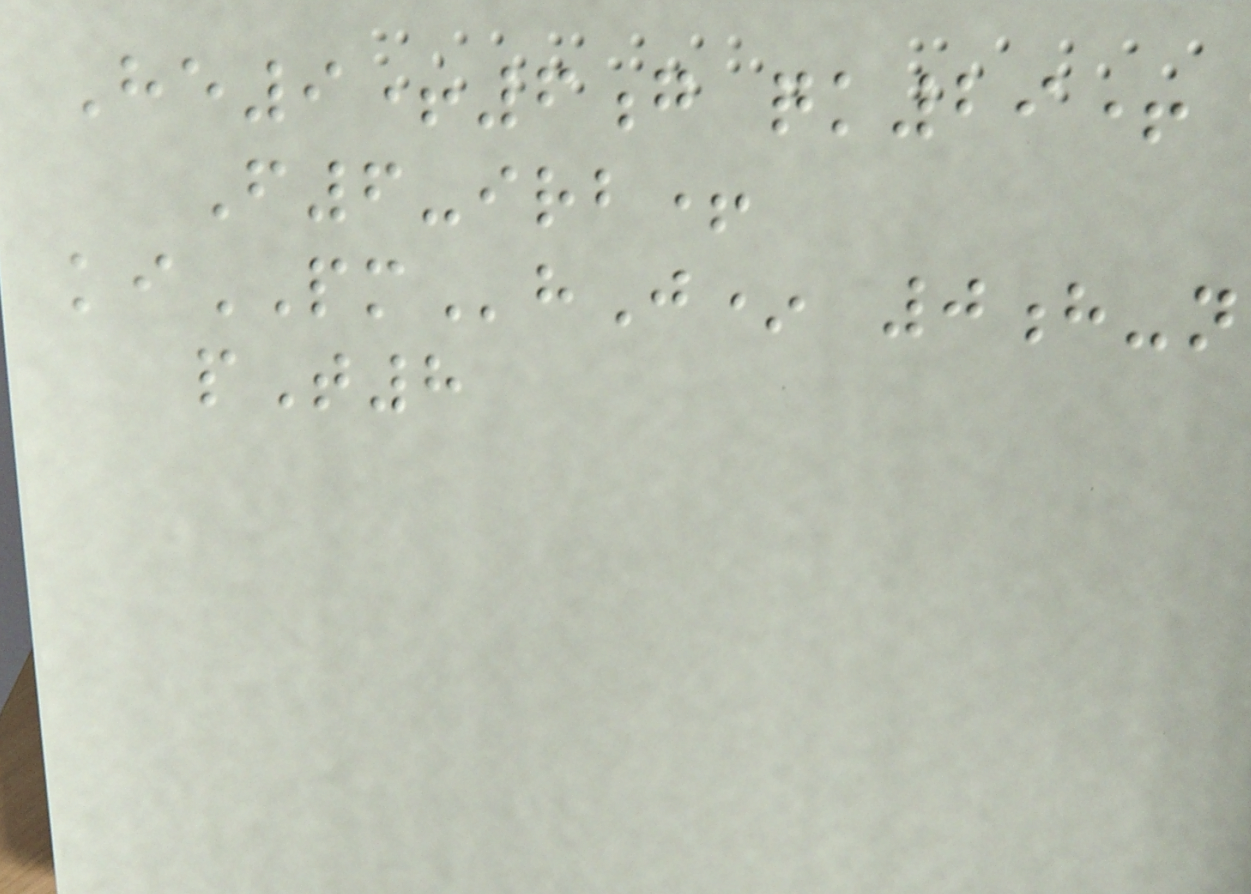He9+6g qk29+
F6-irb+
kiPMhJ* 0h-n
pT8
